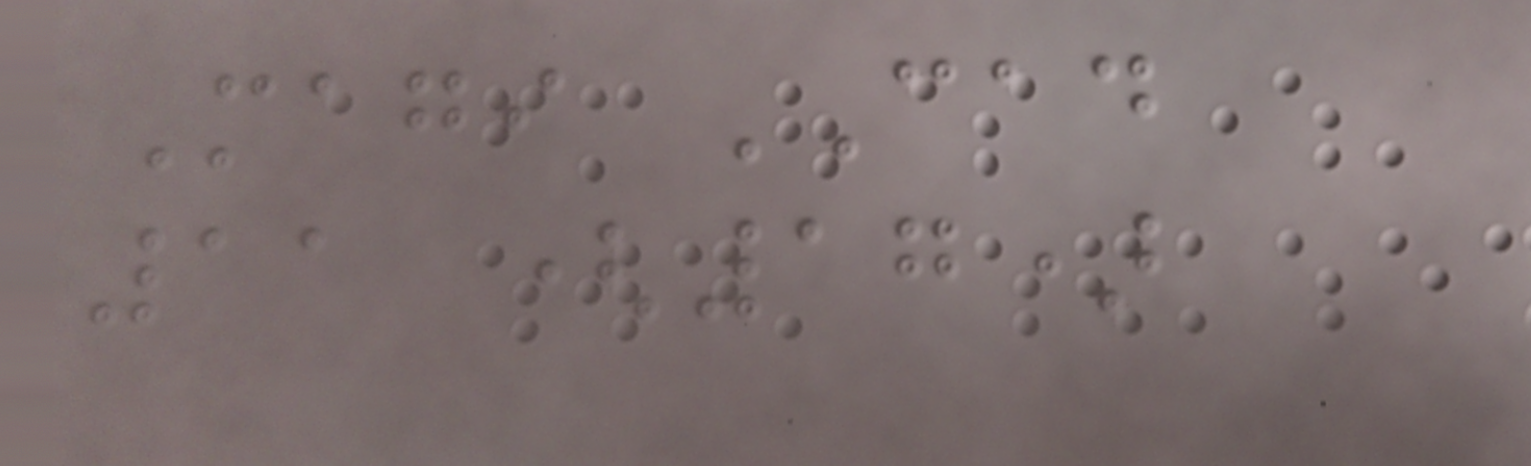Magi CAD
11 (17)
